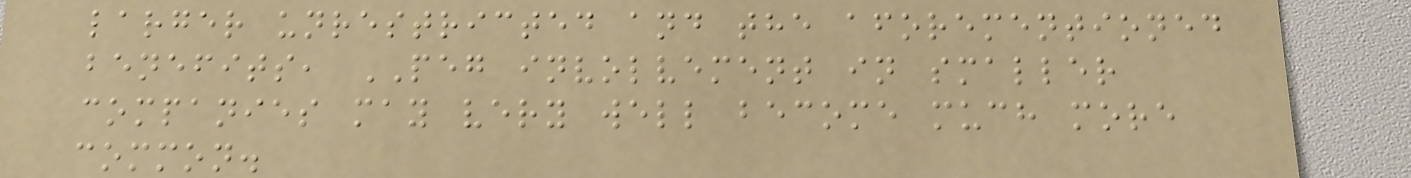larger unrestricted and the aforementioned
benefits, PEG involvement in smaller
companies may very well become much more
common.
